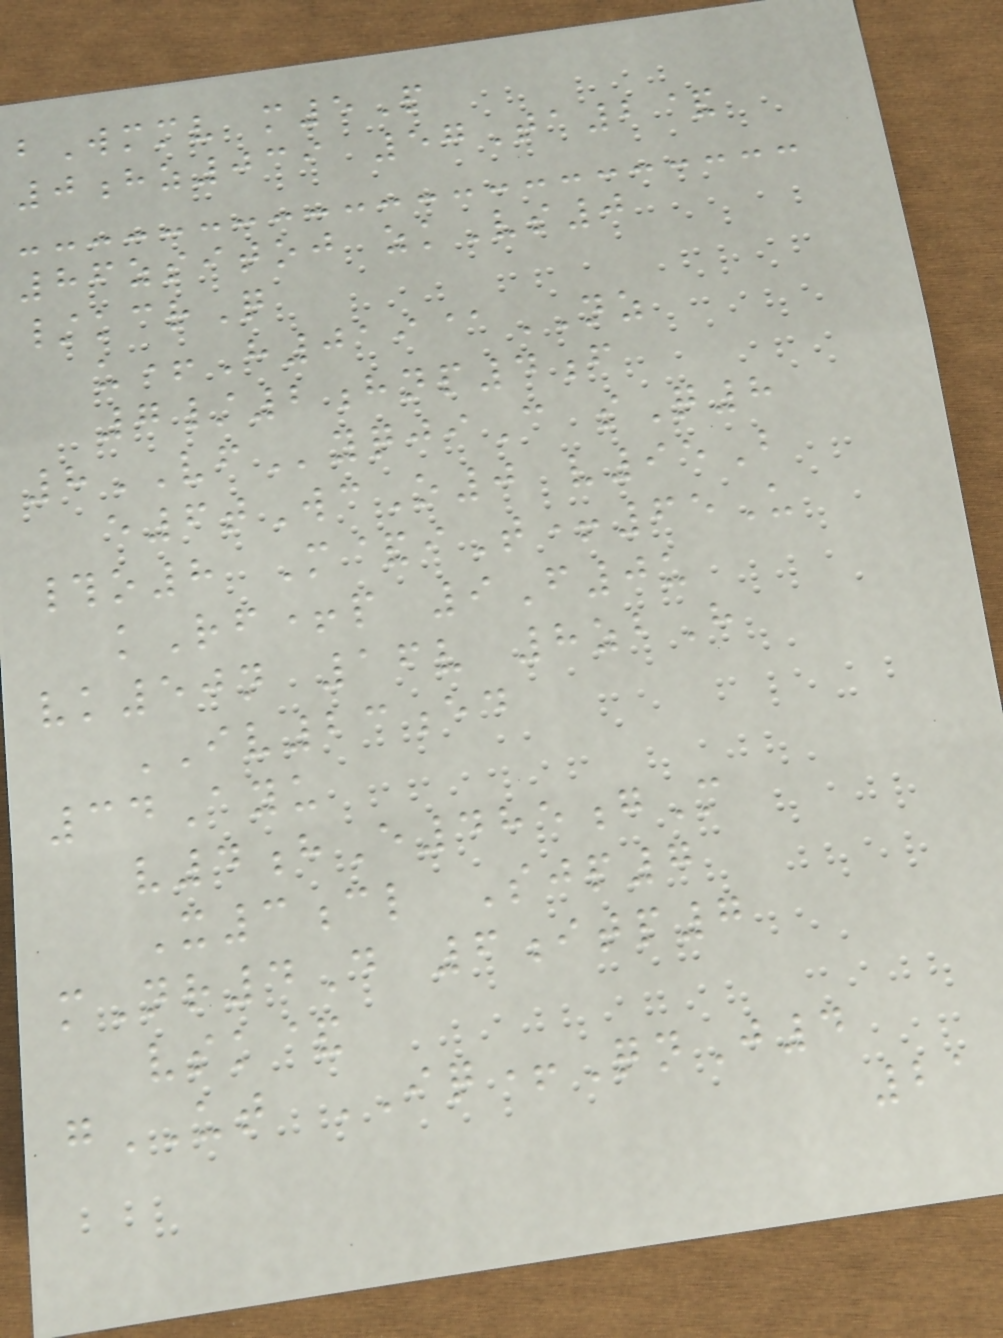bWmmv m5P
0hz039 57Ta2&
86zsitoj zkVs0
/kcrQ
u+H019@NZ
7/2hnp4f
8VFyqjiC sQ8
e6tWcO0 v95B
#o8 M&iT+65U
kRf+p 9F0u
vk50n 16v 8zbH
IV23ed
34Ayu
v4hE485gM
X3cl Sjp7
mNr4D 6itp7
vsk&
gUT IQ+QnJ4
21
